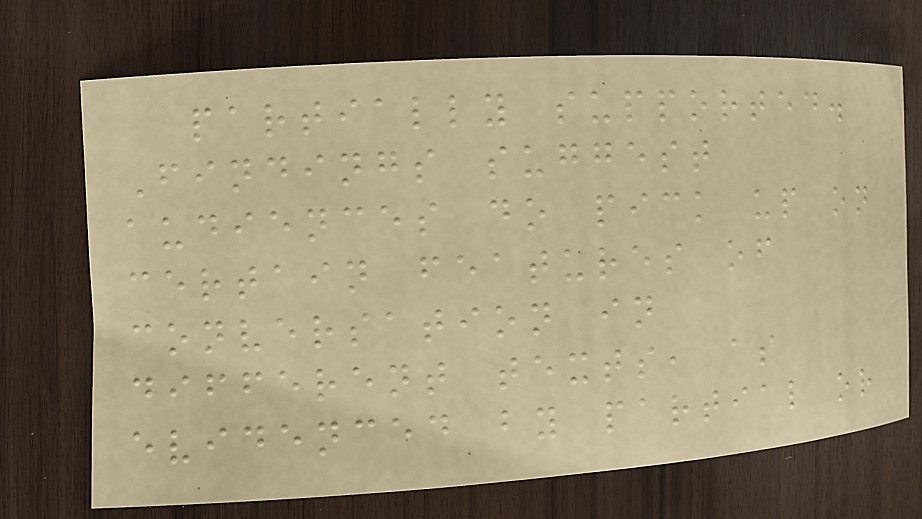partially supported.
Findings suggest
audiences do pick up on
certain features of
conversation in
different texts, as
evidenced by partial or
